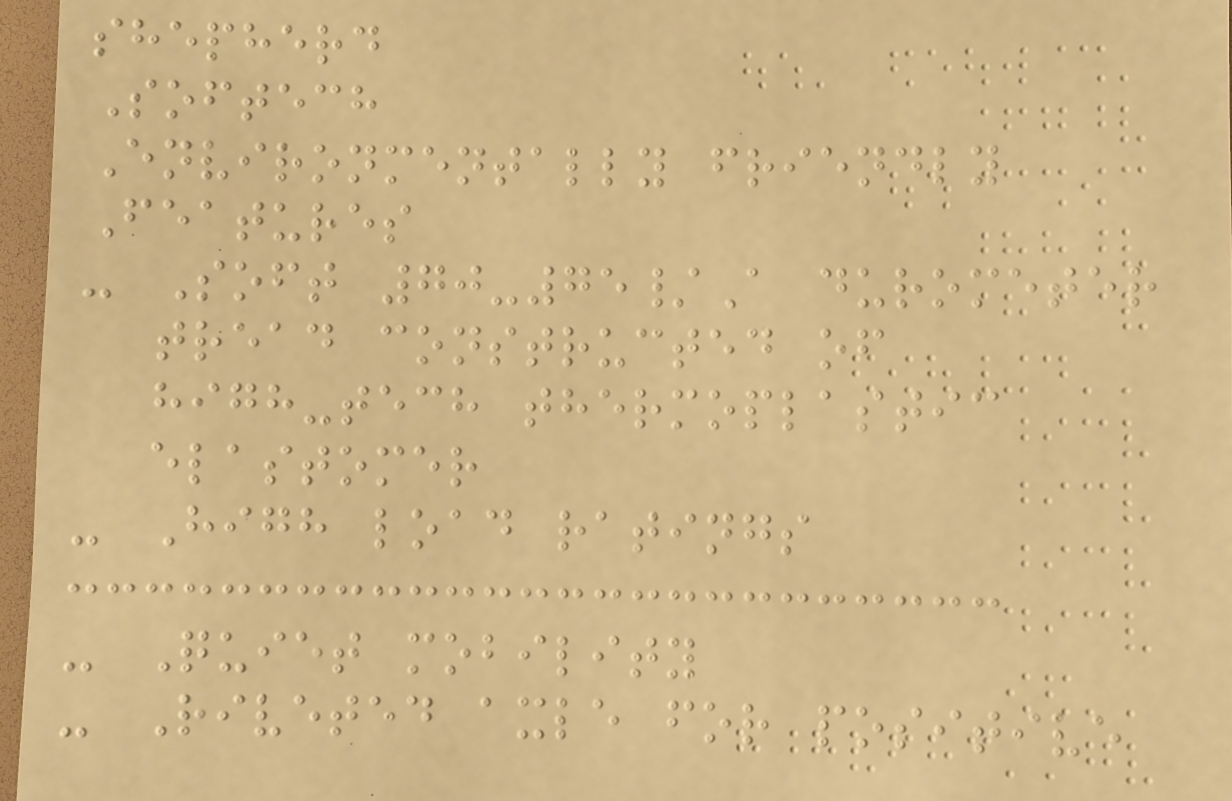shepherd
Softech
Environmentally friendly
Features
- Soft 70-75/A durometer
tread constructed of
high-tech thermoplastic
elastomer
- High load ratings
- Quiet mobility
- Riveted axle for positive
